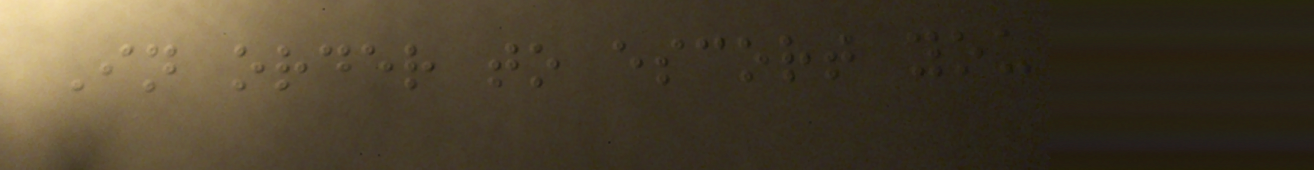In order to escort you
